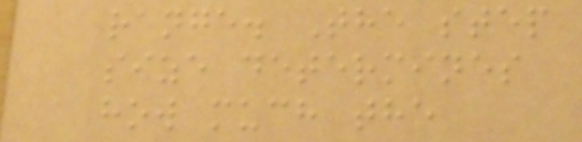range. The step
size determines
how much the
